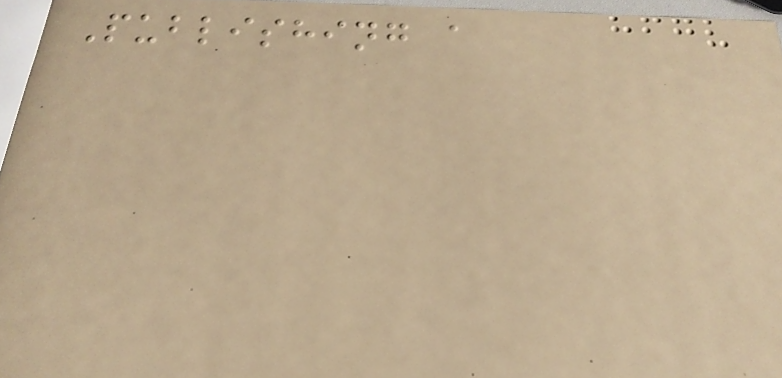Publishing a
